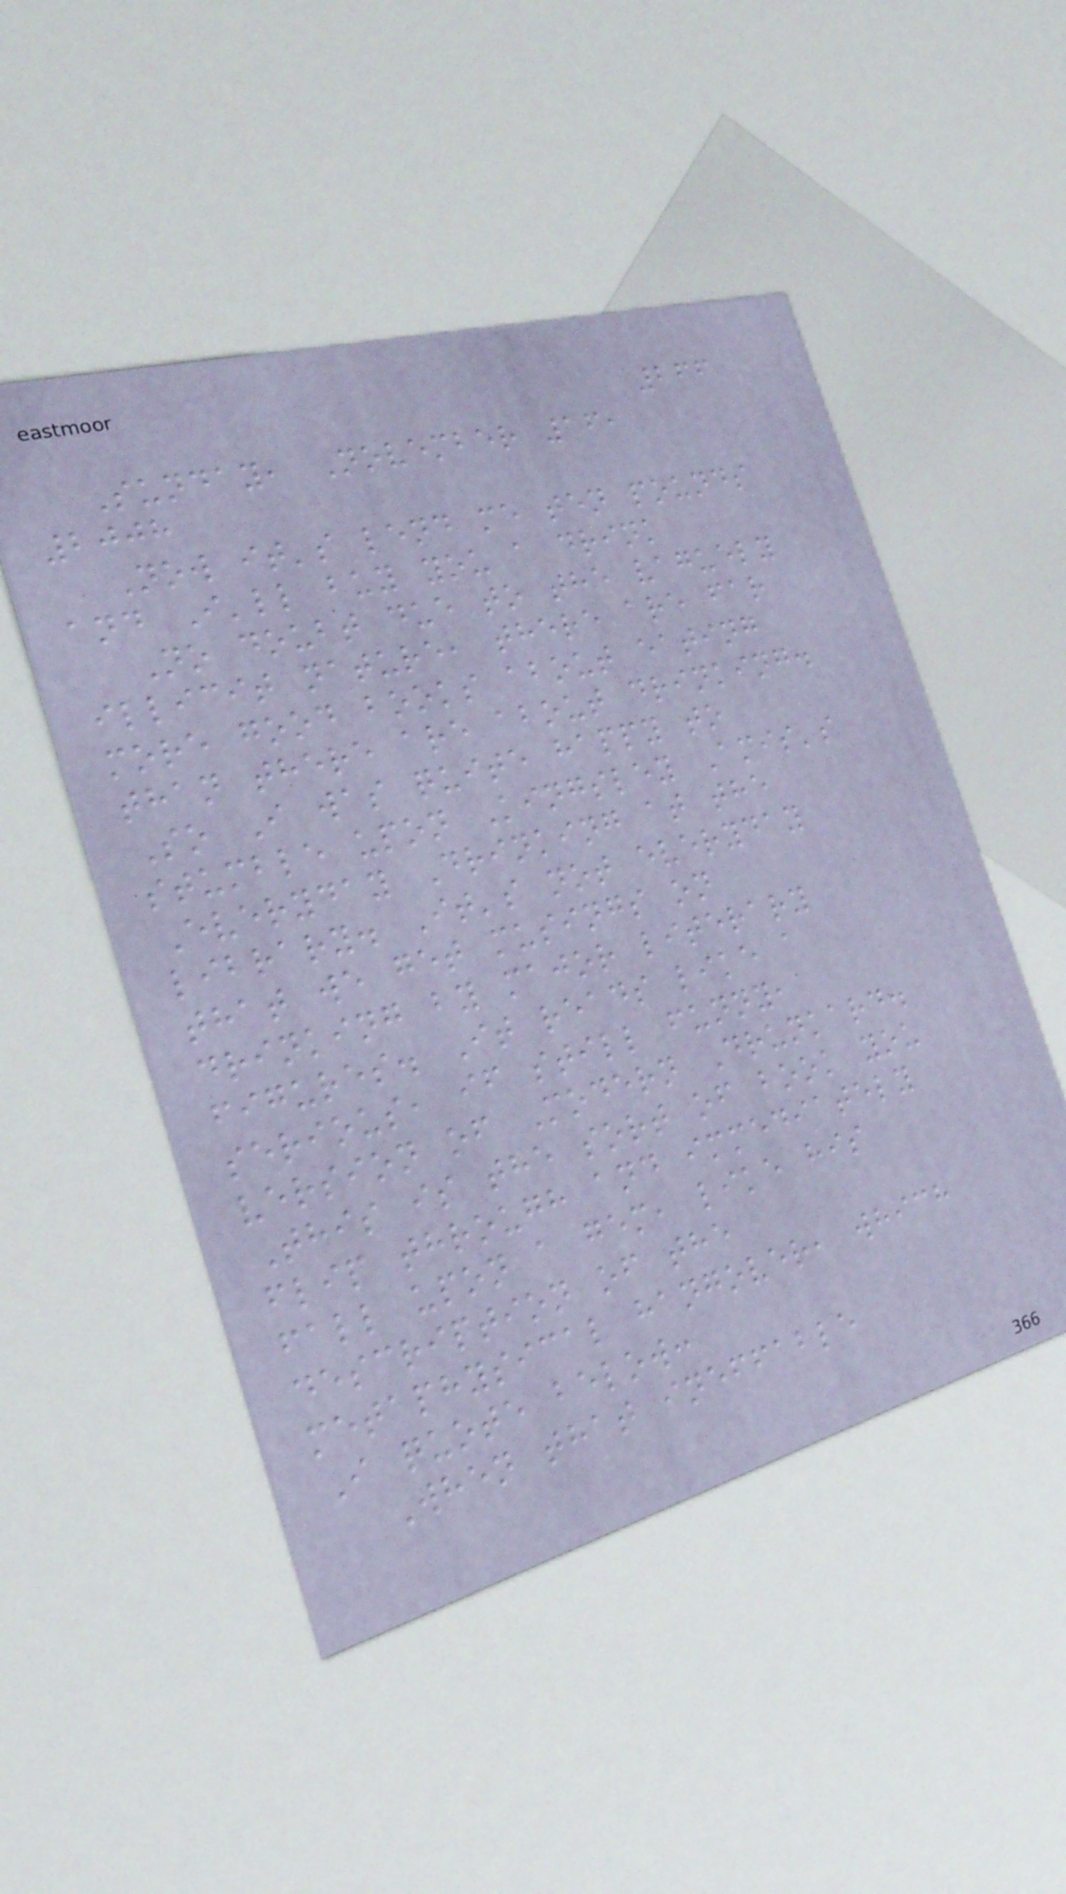266
Sunday, November 16,
2008
Now it's lend me ten pounds
and I'll buy you a drink
No doubt due to the vaguely
illicit nature, there are far
more good books about eating
than there are about drinking.
So I was quite happy to
stumble upon Kingsley Amis's
Everyday Drinking at the
library. It's not everyday
that we get musings on
drinking by major literary
figures. It reads like a
serious, if still funny,
version of Modern Drunkard.
This is the sort of book you
flip through and immediately
fall upon a gem, like his
description of the
metaphysical hangover, which
I quote below:
When that ineffable
